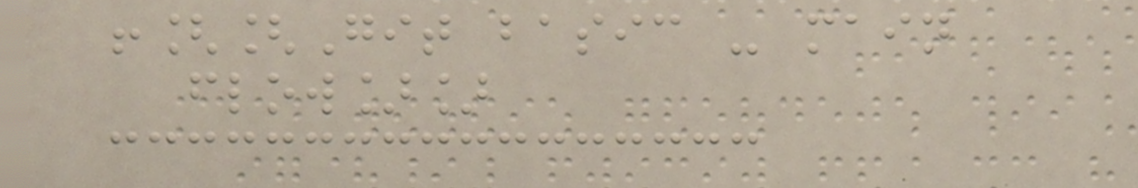![[Git basic - main
flow]]
